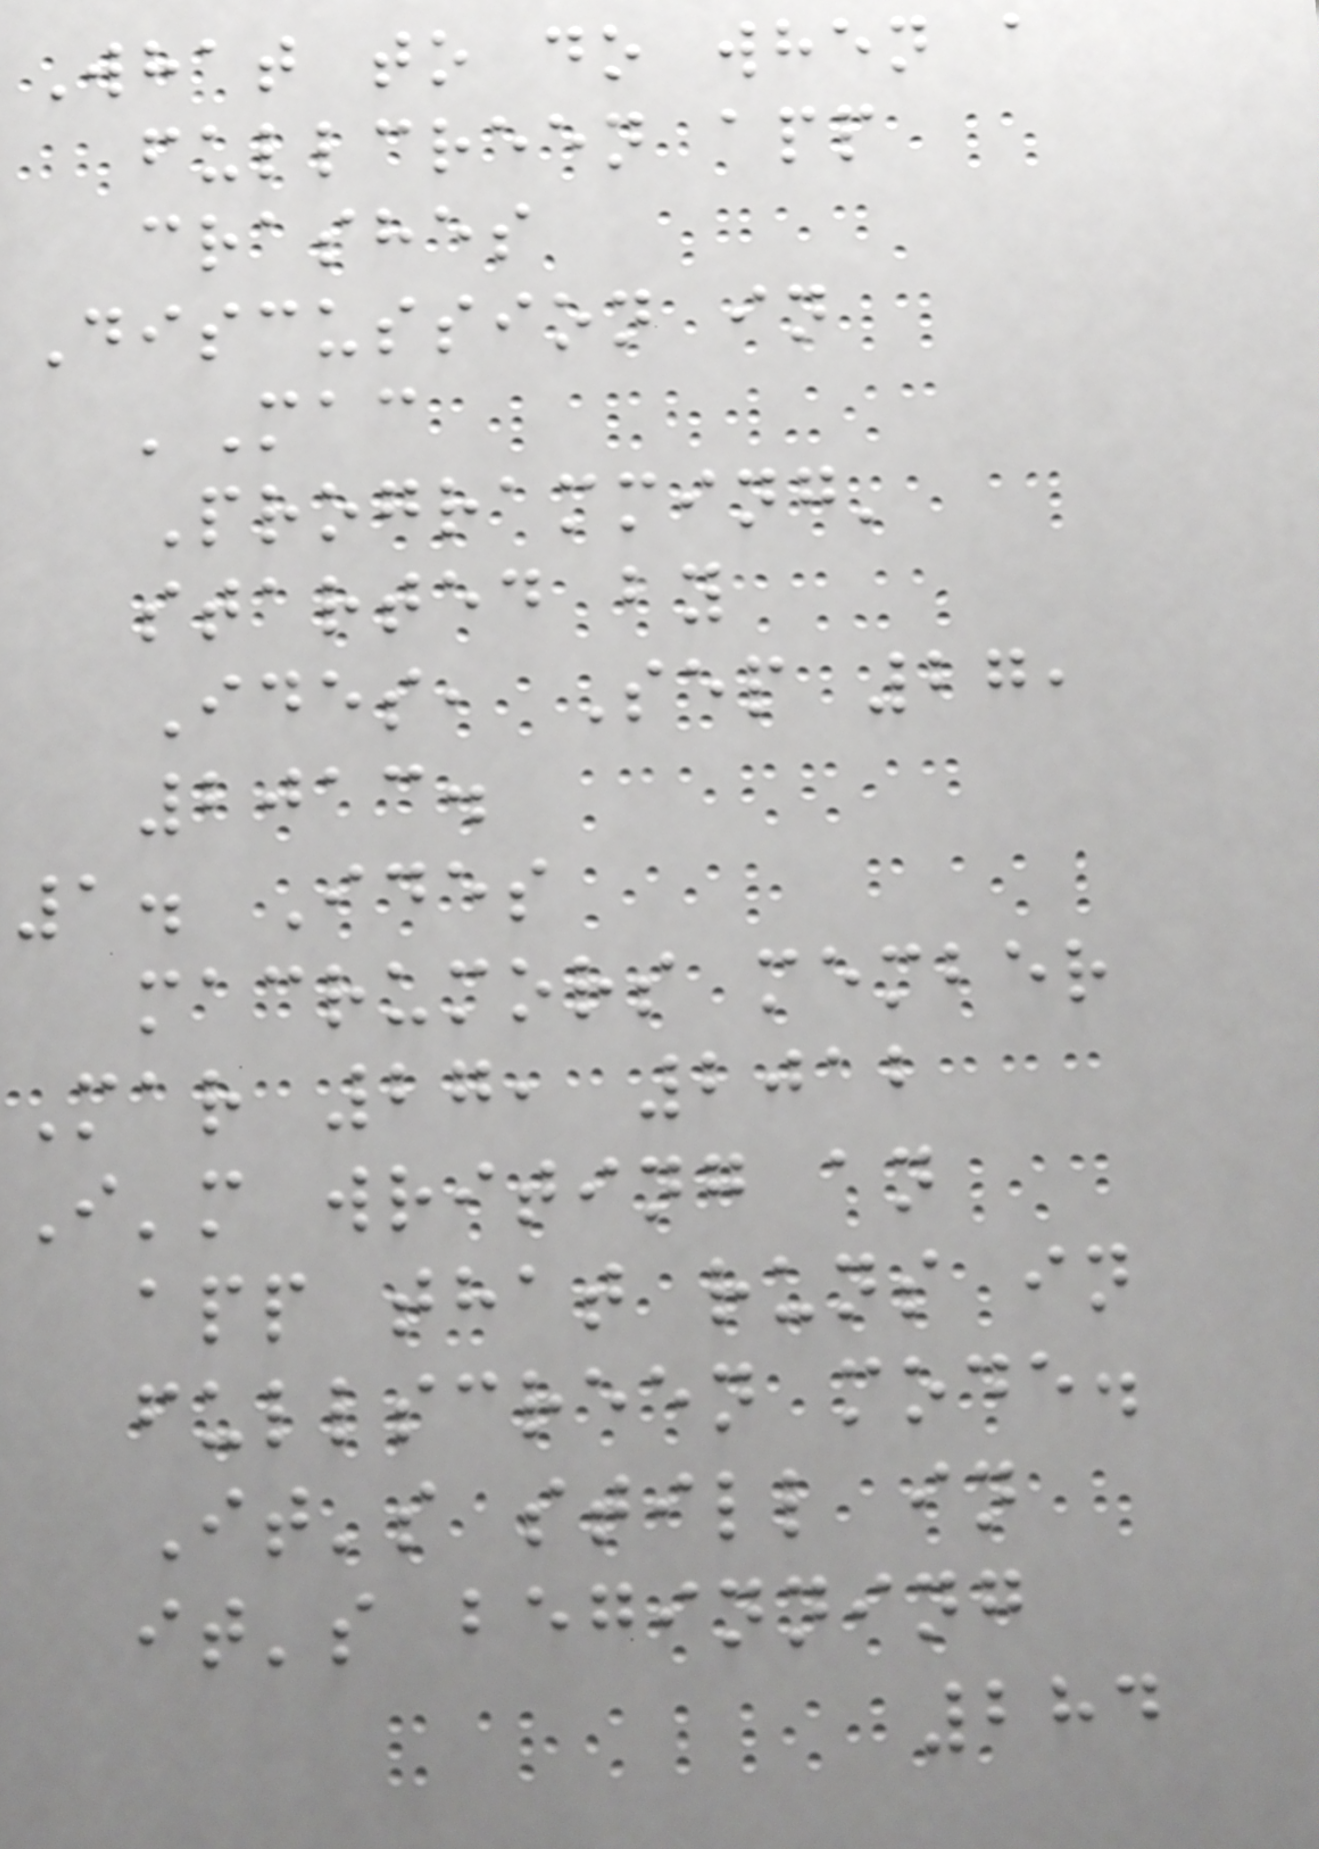What to do when a
fullcreen app
crashes
Discussion in
'Mac
Programming'
started by
Ides, Sep 27,
2013.
1. Ides
macrumors member
Mar 27, 2012
I'm writing an
app that runs in
fullscreen mode.
It's still in
it's beginning
284
